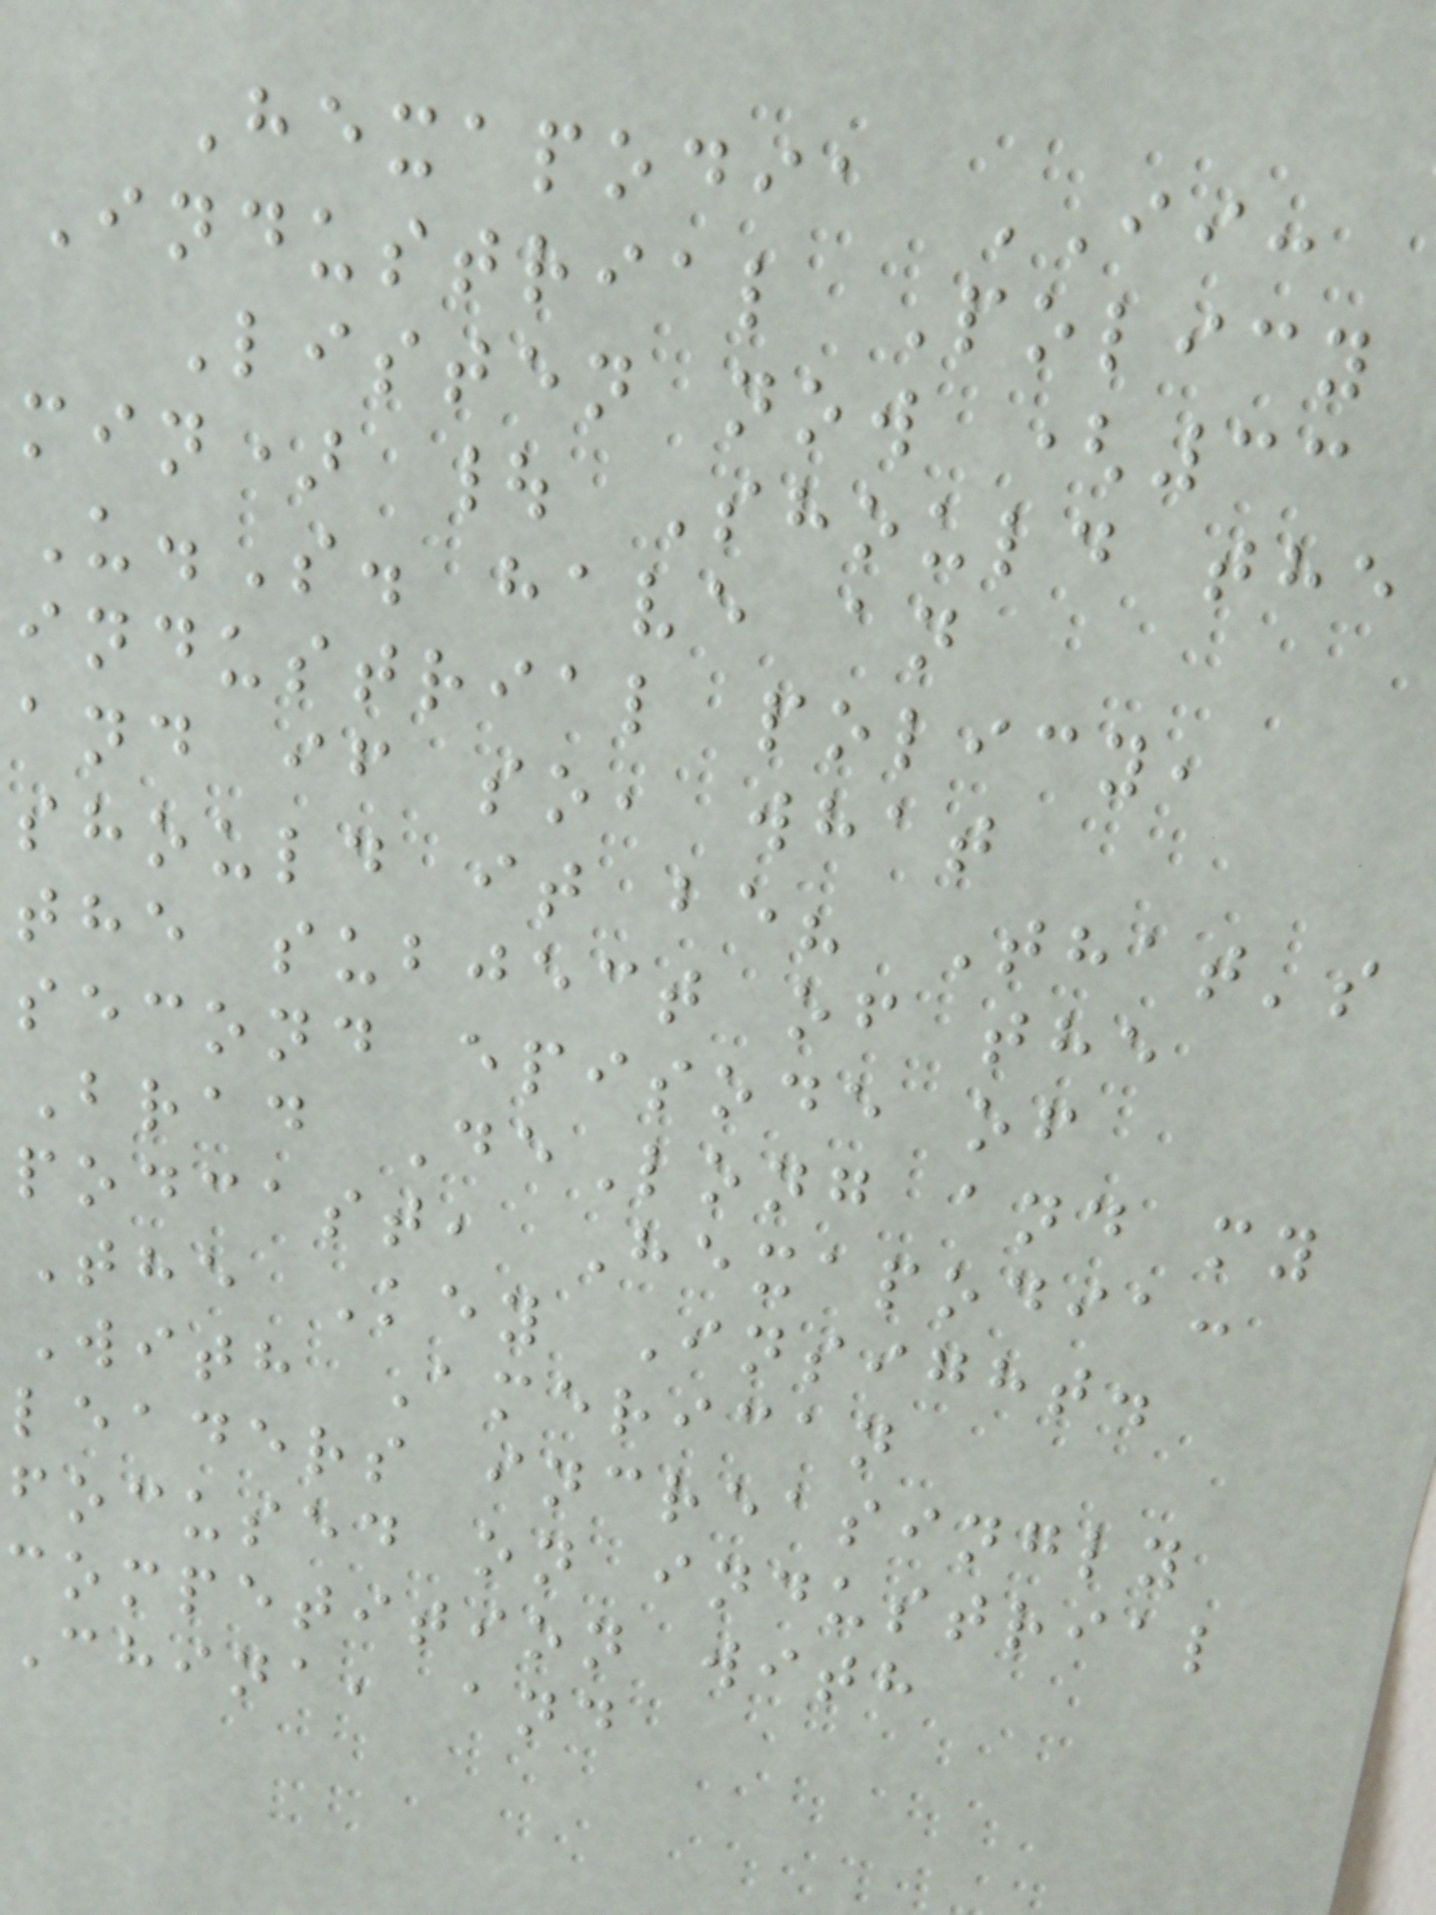Hexapodia II:
Industrial Policy
Listen now (33
min) | Should the
U.S. have an
industrial policy,
and if so, what
should it be? That's
the subject of the
second episode of
Brad DeLong and my
podcast, Hexapodia:
The Key Insight.
With American
leaders increasingly
focused on industrial
competition with
China, and
